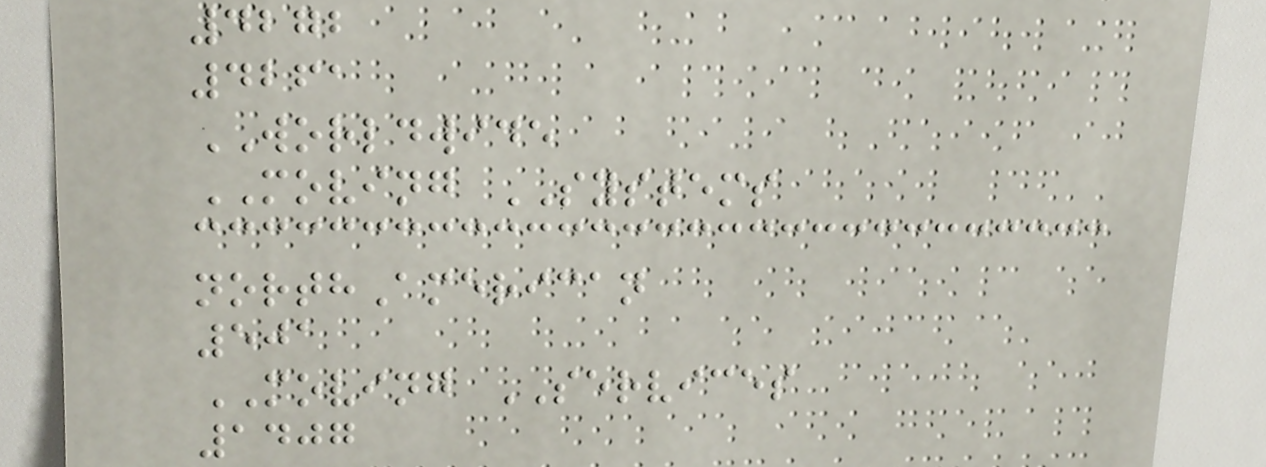4272
4261
WORLDWIDE
MOVING SYSTEMS
northAmerican
501
MOVING SERVICES
1407
